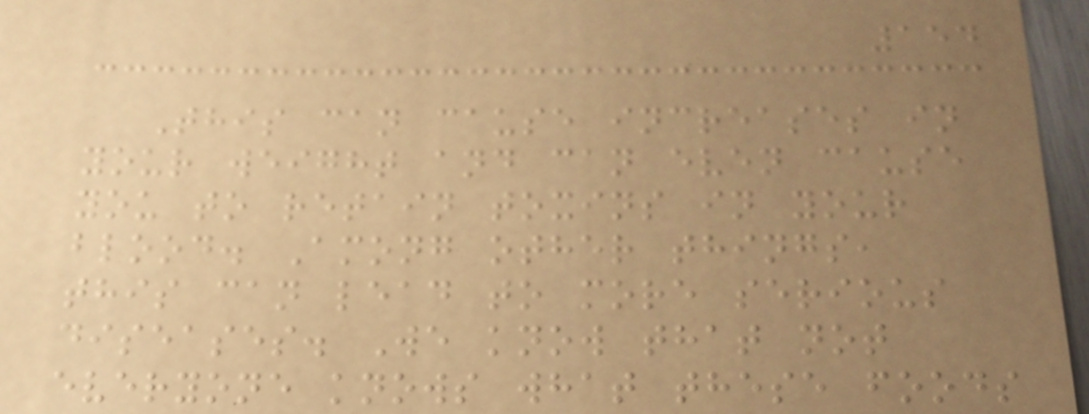154
This can cause increases in
your weight and can even cause
you to retain toxins in your
blood. Among other things,
this can lead to more serious
diseases. We know that not
everyone knows what these foods
